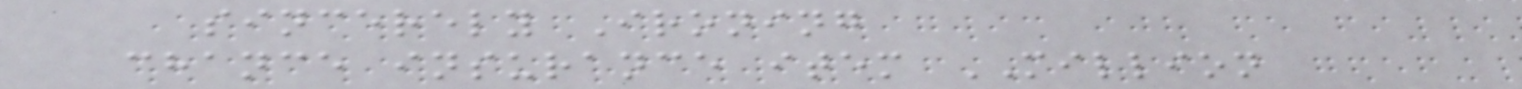sincerely Ironing
chance insurance item MILLION
